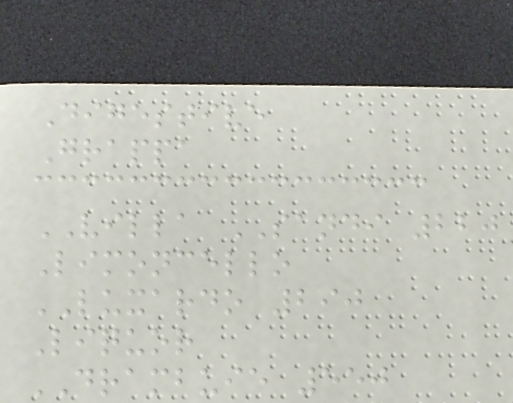Digestive
Grappa
VILLA SANDI 220
Limoncello
LUXARDO 290
Liquor
DRAMBUIE 550
